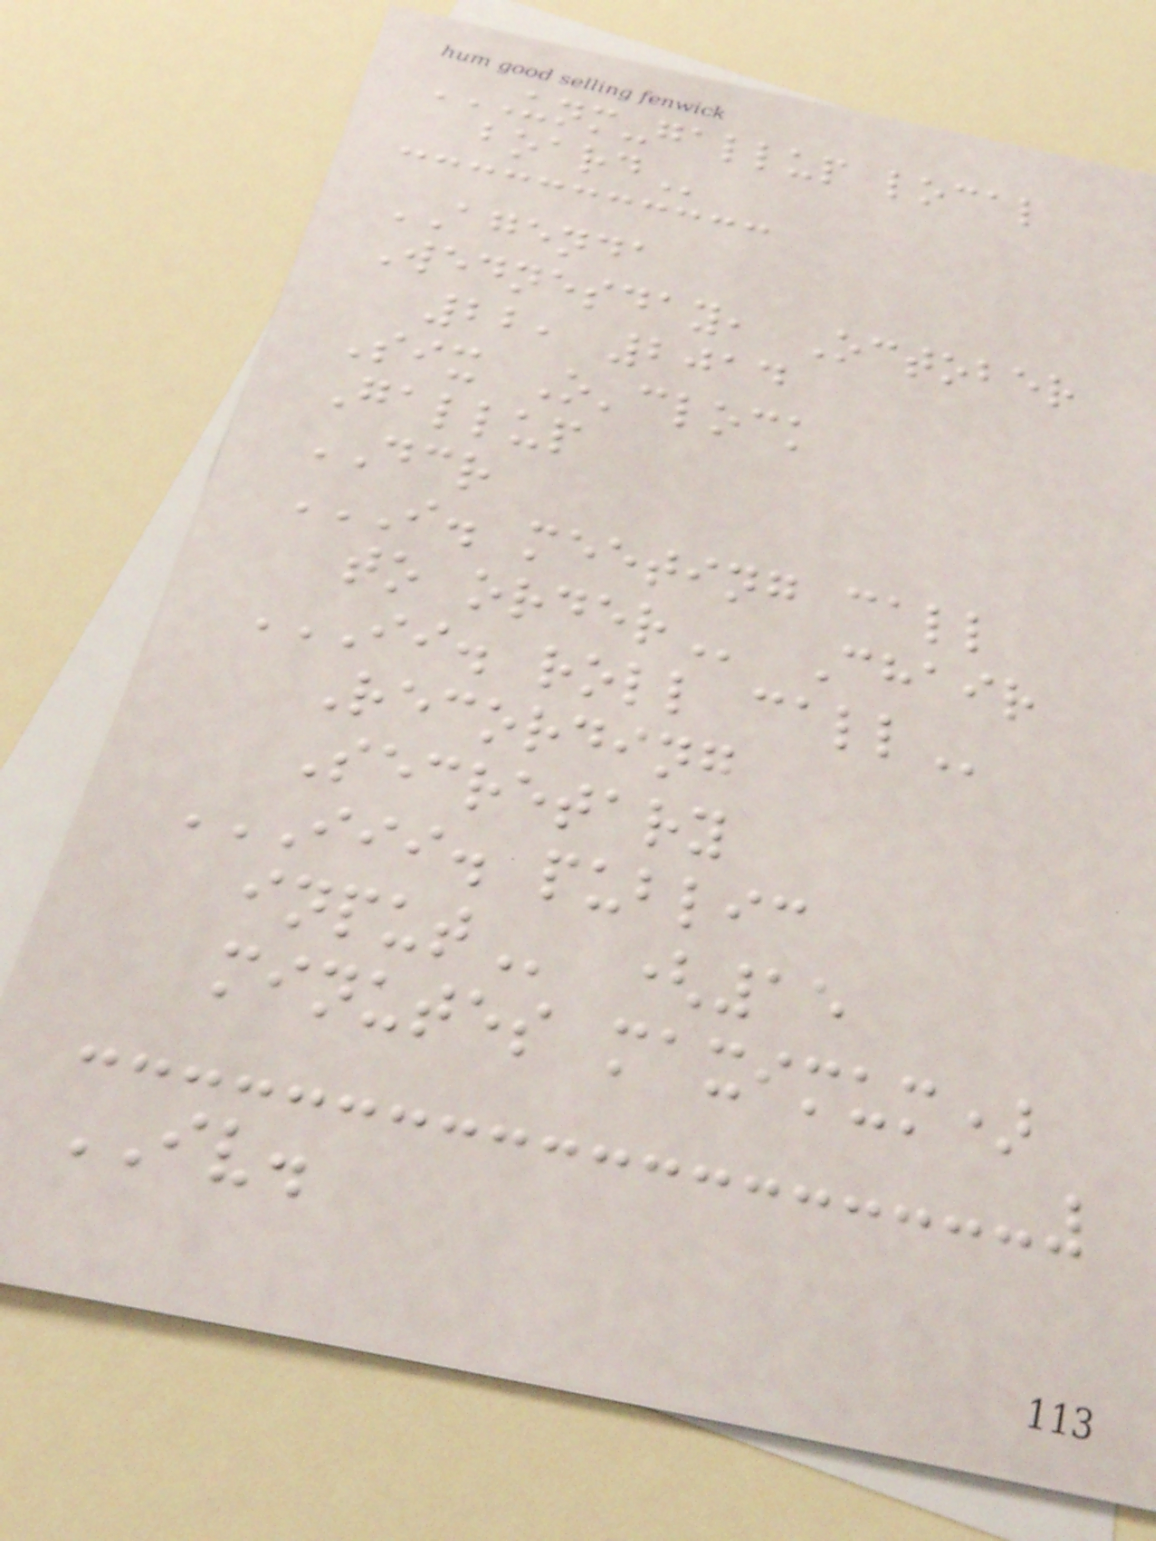UNM-GALLUP LOCAL
BOARD
AGENDA
Wednesday, October
22, 2014
Six O'clock
Gallup
DCR
I. MEETING CALL
TO ORDER Chair
II. ROLL CALL
Recording
Secretary
III. PUBLIC
INPUT (15
minutes maximum)
IV.
